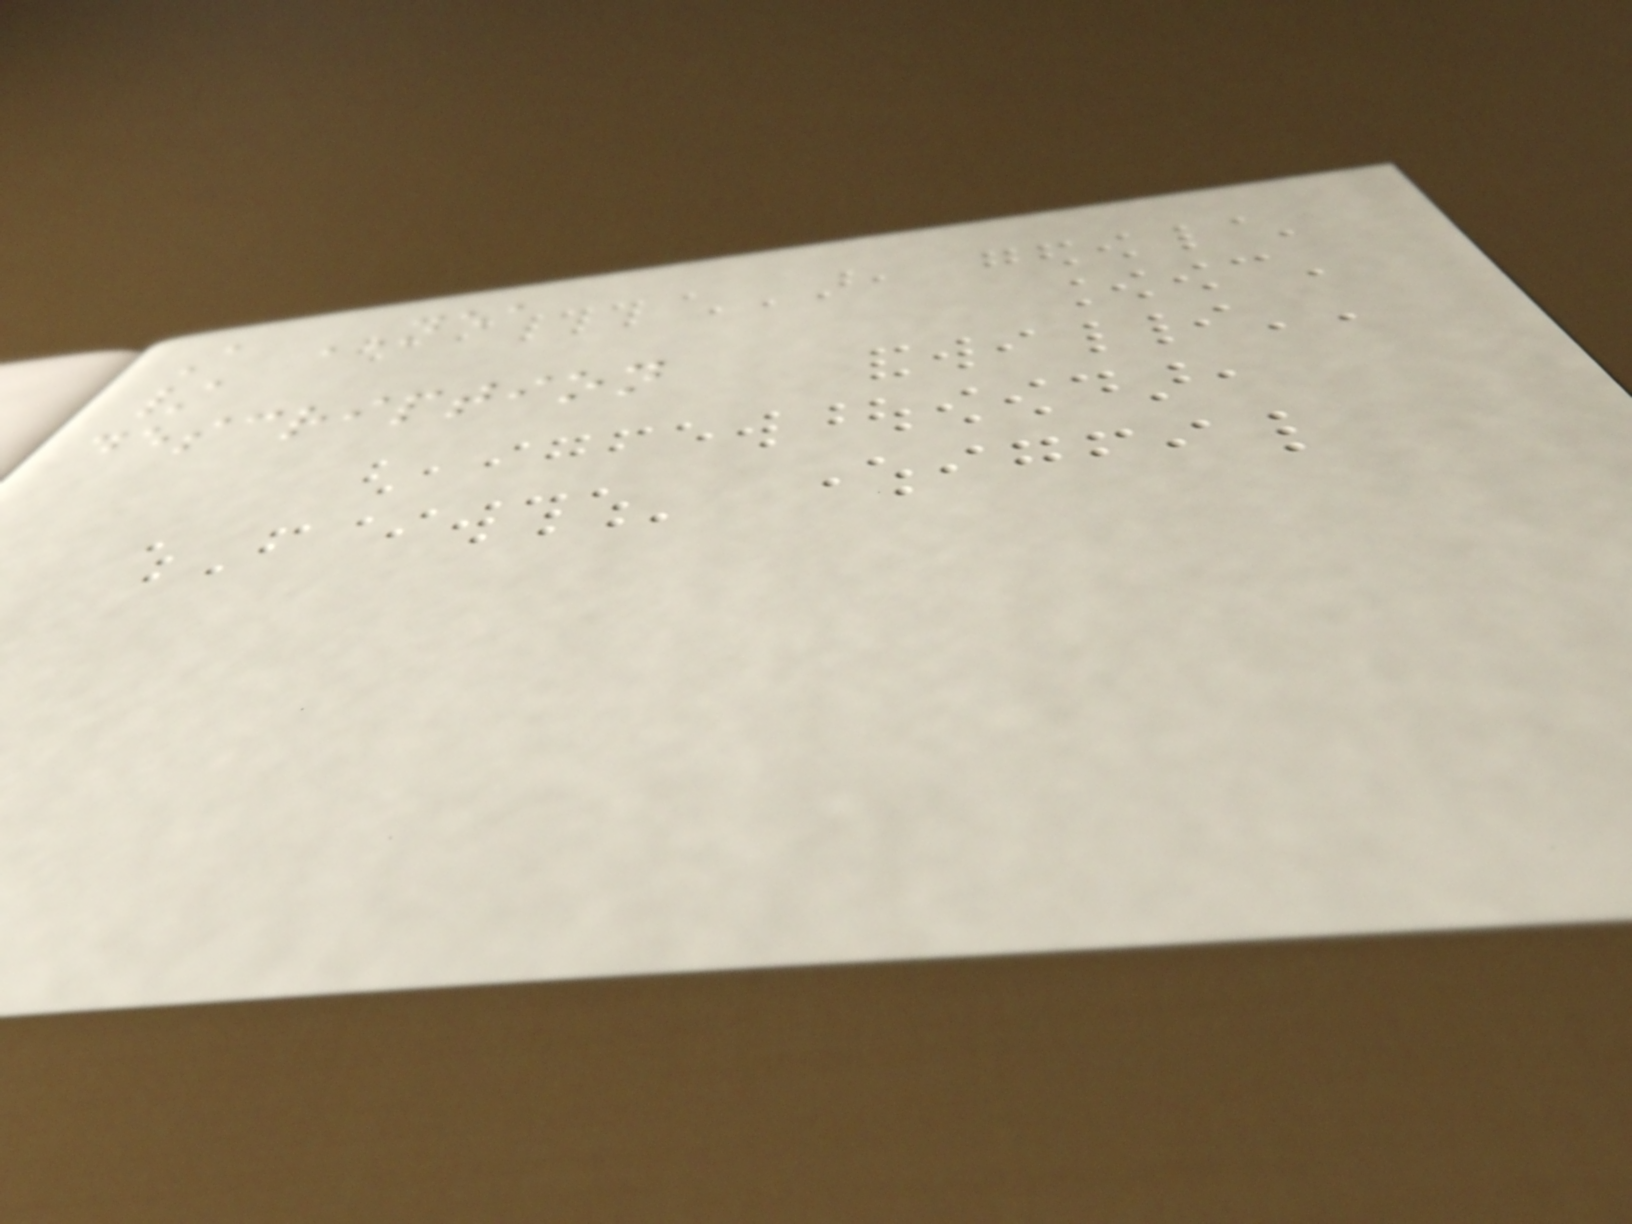A NEA
/
description
